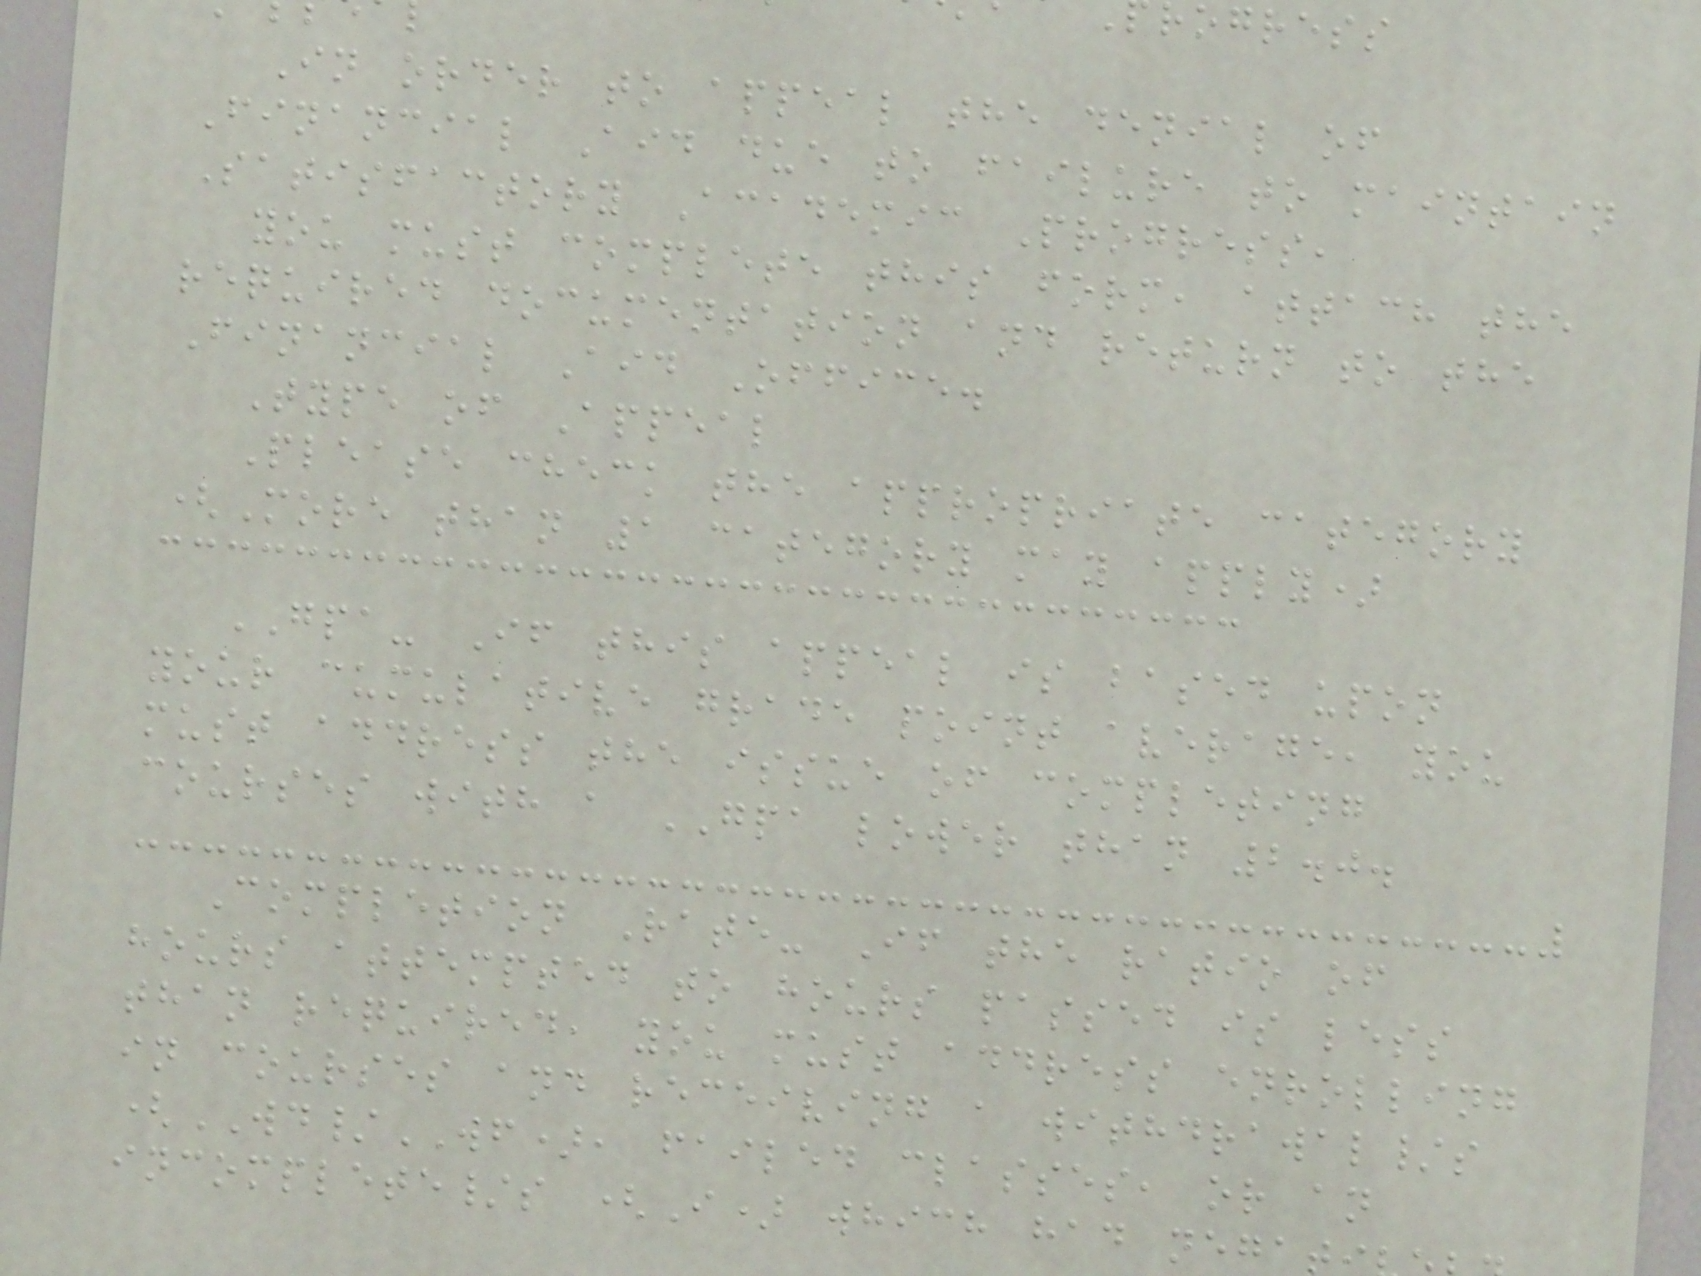In order to appeal the denial of
Financial Aid due to failure to maintain
Satisfactory Academic Progress,
you must complete this form, attach the
required documentation and return to the
Financial Aid Office.
Type of Appeal
Please check the appropriate category
(More than 1 category may apply)
GPA- If this appeal is based upon
your cumulative grade point average, you
must address the issue of completing
courses with a GPA lower than 2.0.
Completion Rate- If the ratio of
hours attempted to hours passed is less
than required, you must address enrolling
in courses and receiving a withdrawal/s
(WD/WF), failed classes, or an
incomplete/s (I) which had nega
